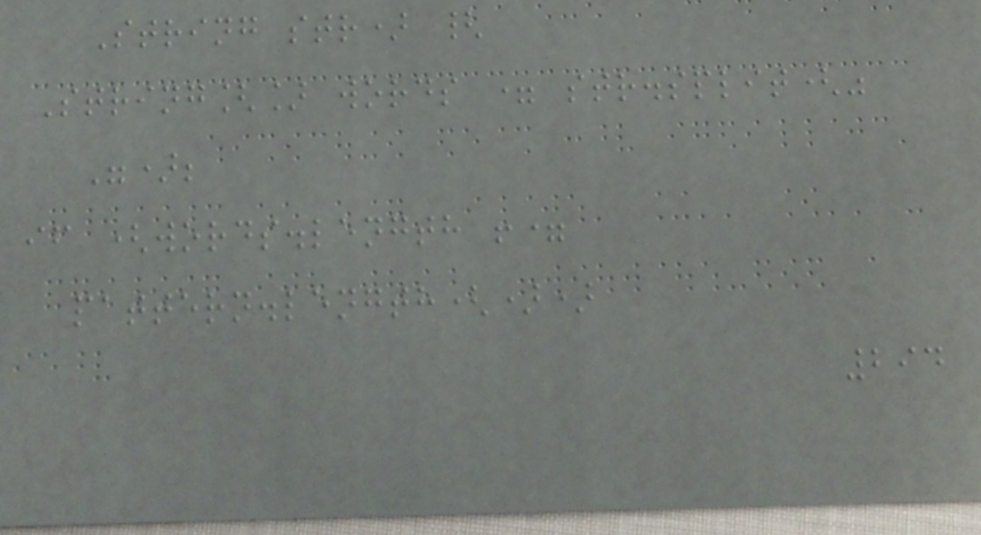String str) {
String[] words = str.split("
");
if (words.length !=
pattern.length())
294
